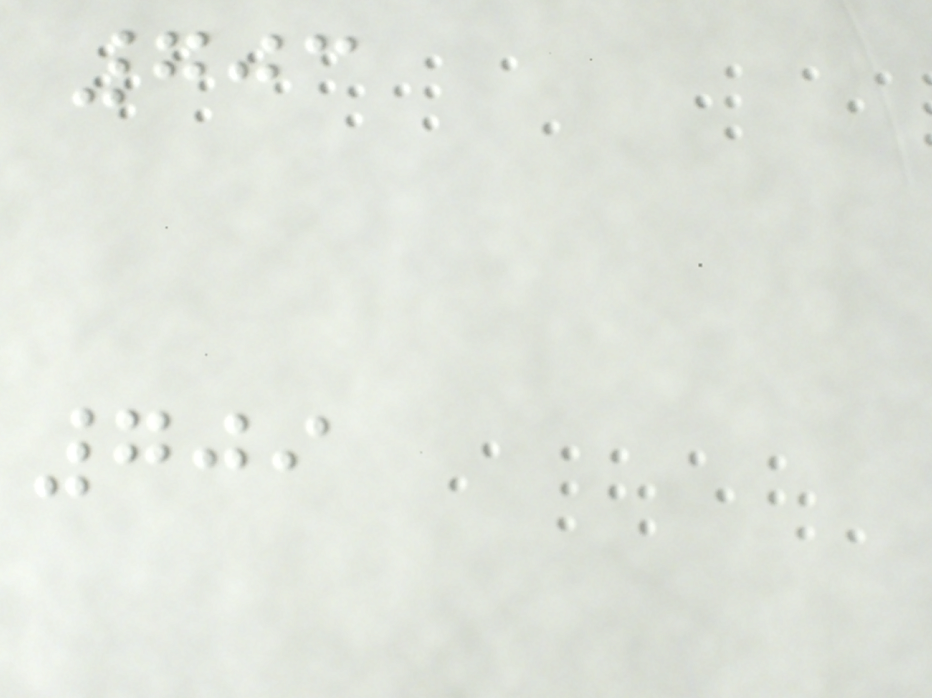703
709
